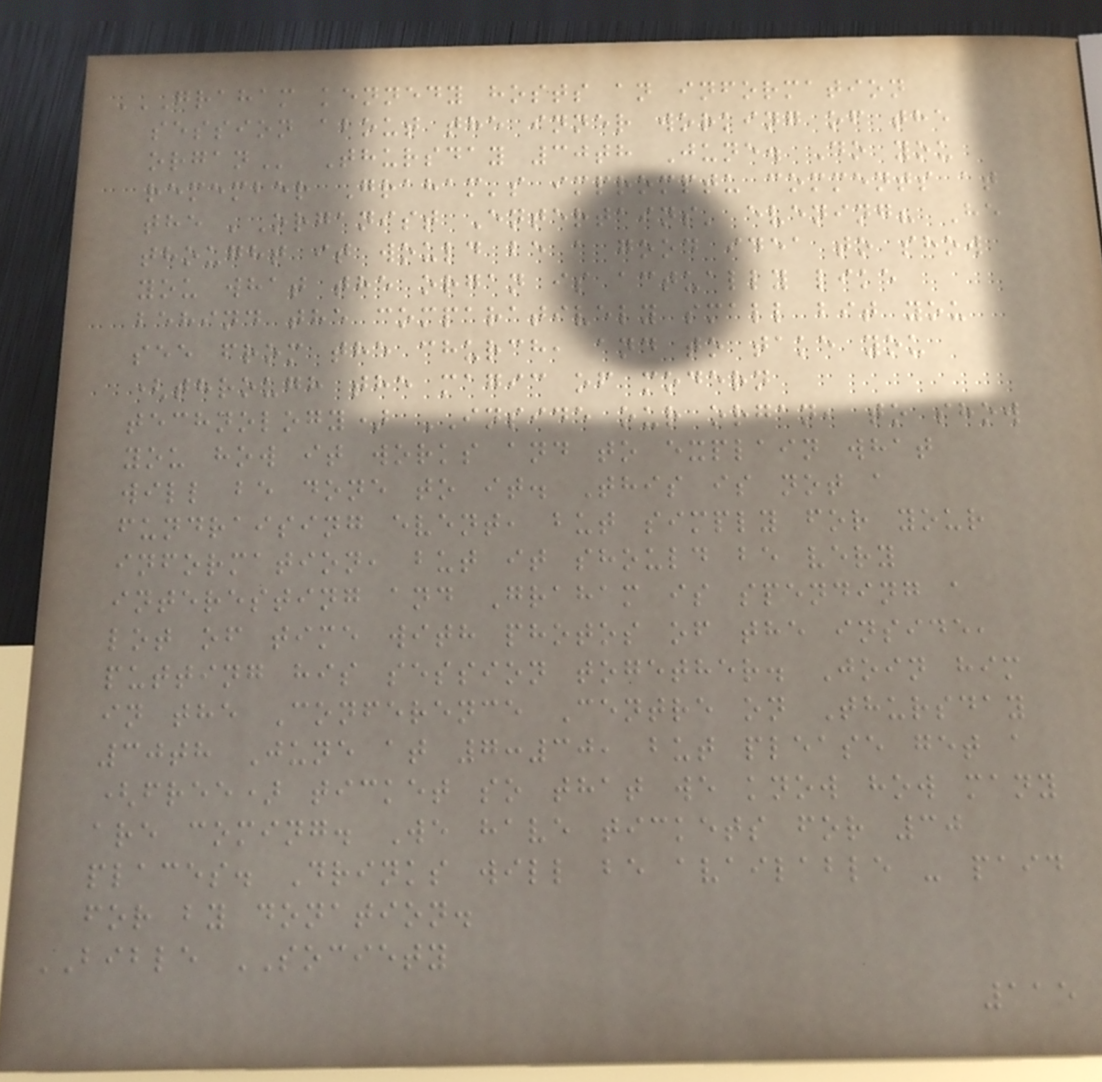GRAHAM KENNEDY HOSTS AN INFORMATION
SESSION ABOUT THE INNER WORKING OF THE
ORGAN Thursday 30th June. Do you
remember Graham's impromptu comments at
the 'Organist Entertains' evening? He
thought it would be a good idea to show
you what the organ is actually like
behind the comparatively small bit you
see from the church, and to take you
(through the magic of modern
technology) INSIDE our organ, to show
you how it works and to explain what
will be done to it. This is not a
fundraising event, but simply for your
information, but it should be very
interesting and Graham is spending a
lot of time with photos of the inside,
putting his session together. Join him
in the Conference Centre on Thursday
30th June at 7:30, but please get a
(free) ticket so that we know how many
are coming. We have tickets for 30
places. Drinks will be available - paid
for by donation.
BIBLE SOCIETY
115
